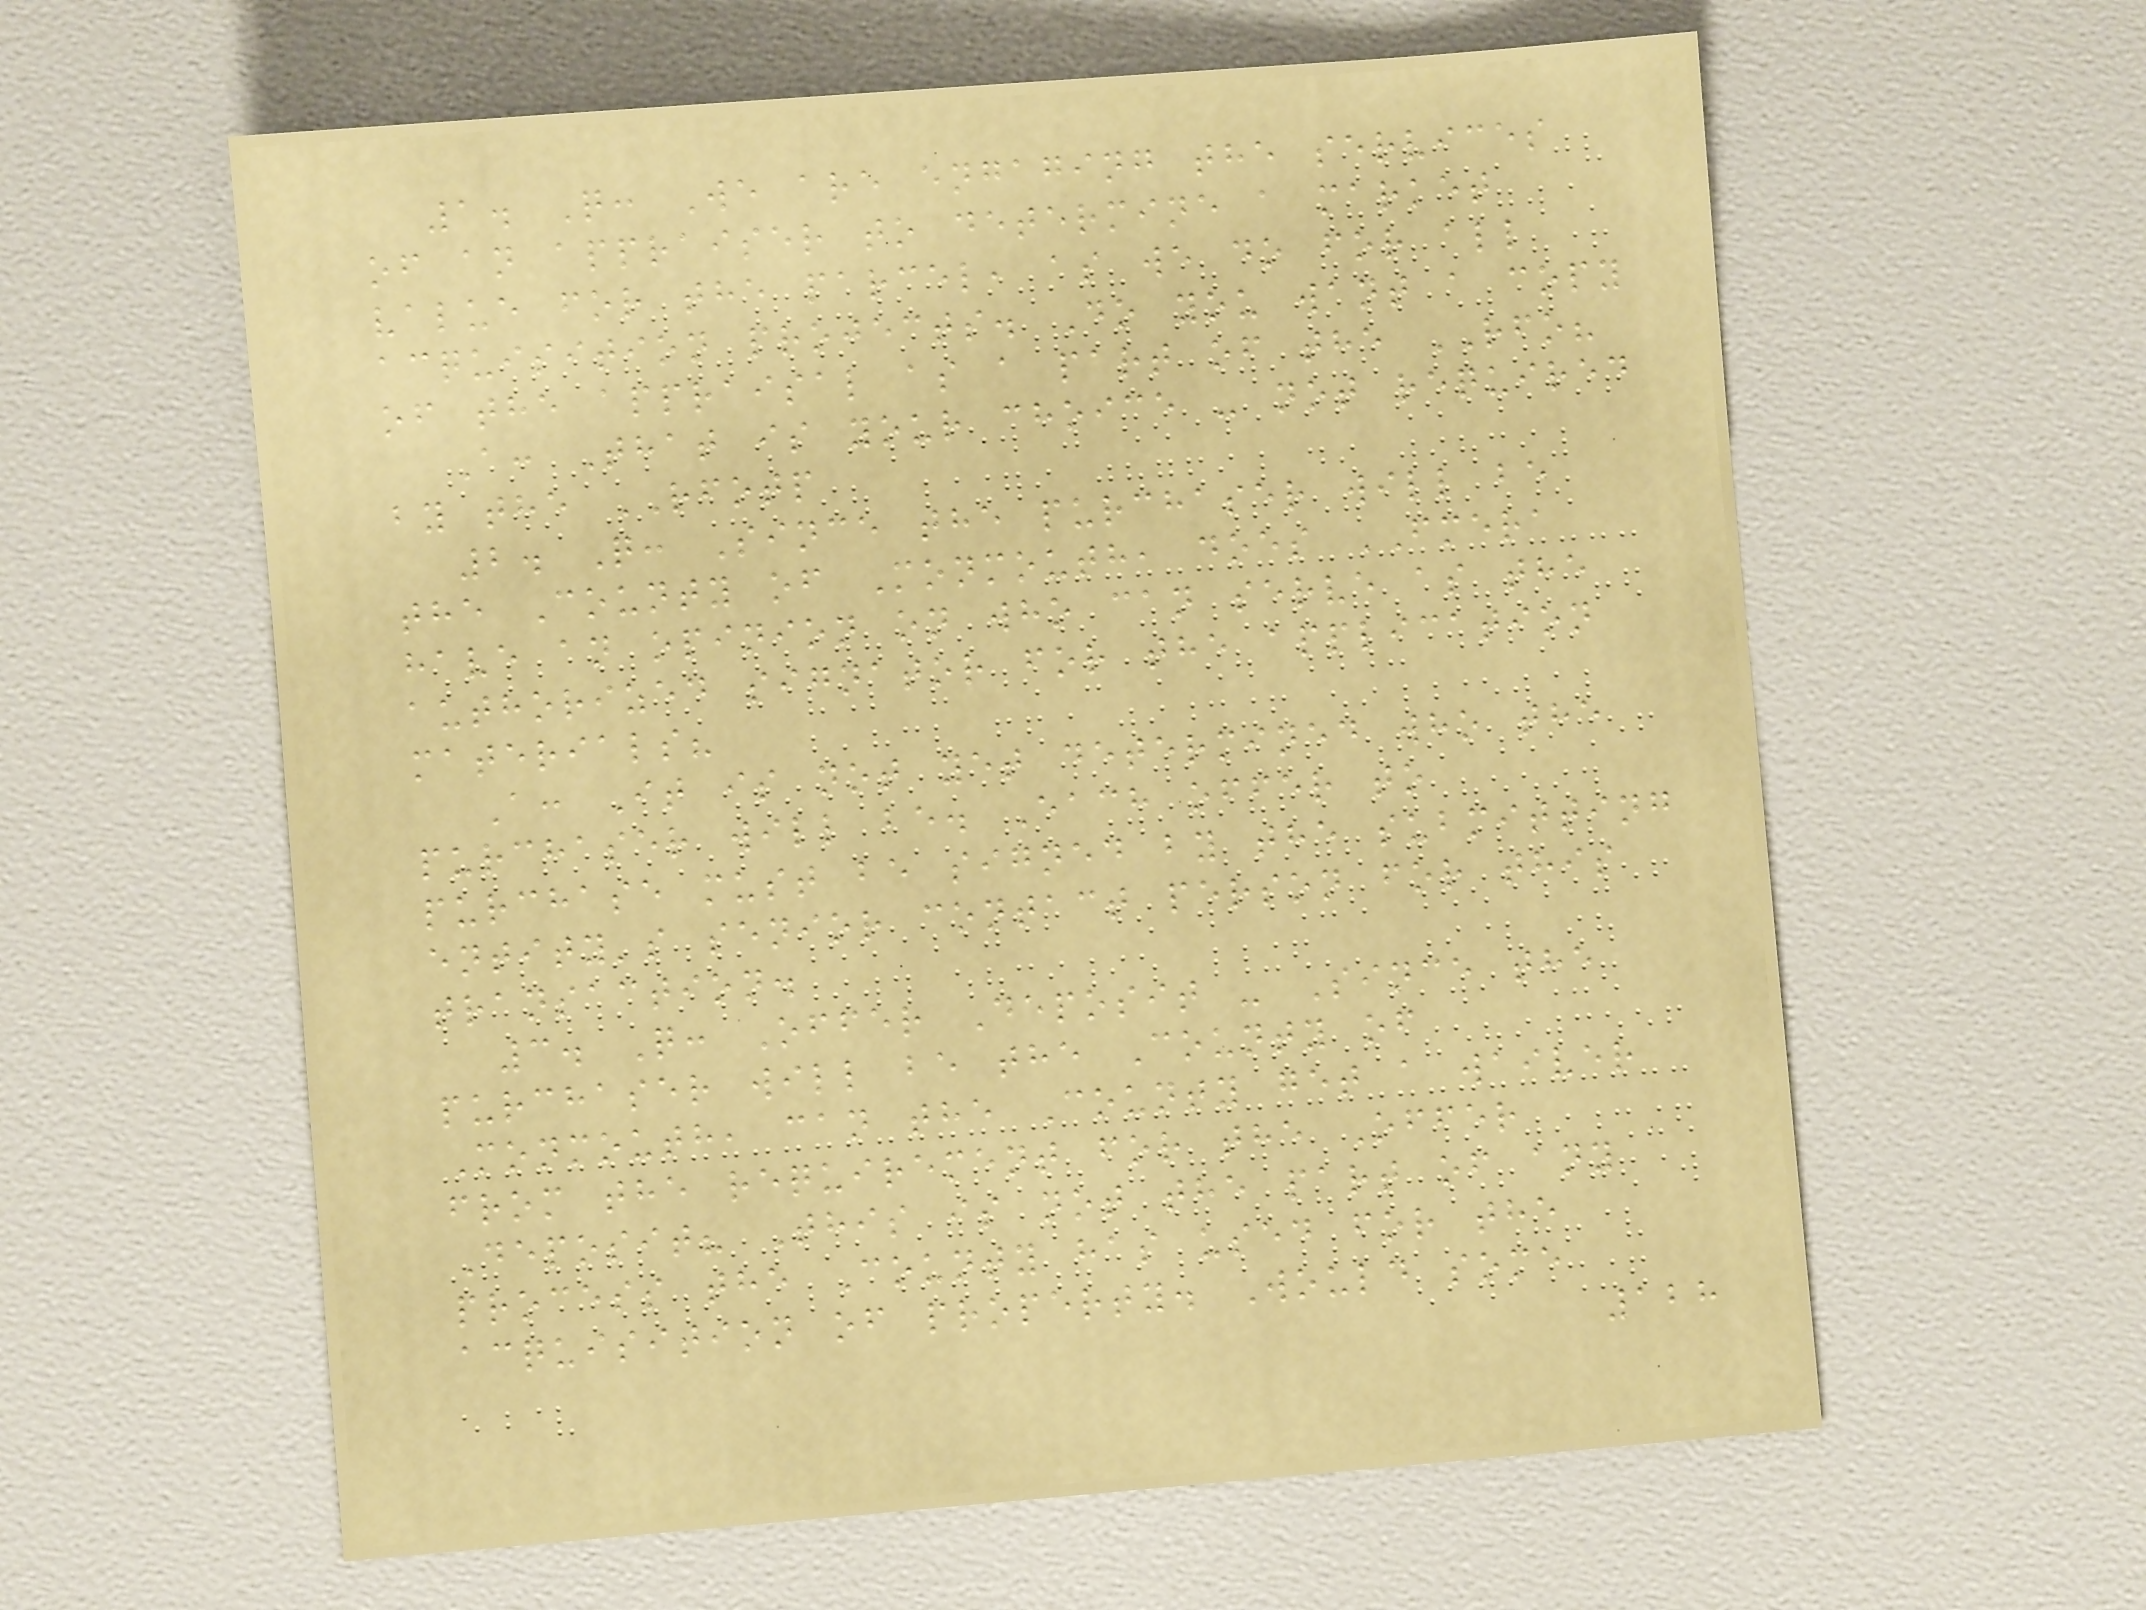1. Q: We are engaging the services
of an appraiser to determine a market
value for the parcel, as we do for all
acquisition projects. Do you want a copy
of the appraisal as a part of the RFO?
A: That is your choice - not required
by the RFOTP
2. Q: Since the purchaser will be
the County of Monmouth, does FMERA
have an opinion on who can serve as the
authorized signator for the application
materials?
A: It is not yet determined who the
purchaser will be. Each offer to
purchase must be signed by the submitting
entity's senior contact person for this
transaction.
3. Q: Offer Deposit - Since the
purchaser will be the County of
Monmouth, can the County get a waiver
from the requirement for the Offer
Deposit? This is not the part of any
process the County has used for the
acquisition of property. Would some
128
